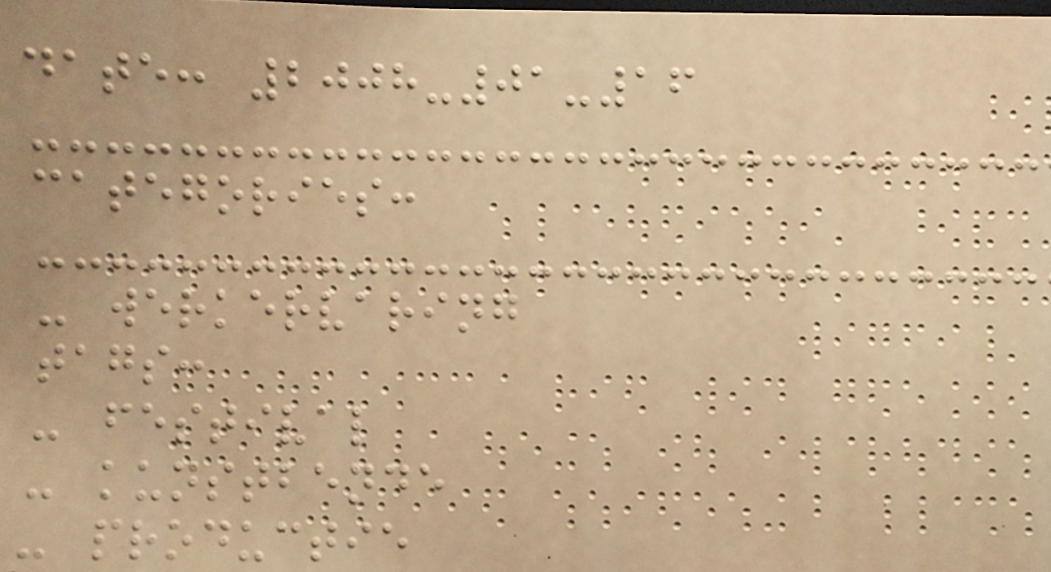date: 2008-01-16
categories:
- werkervaring
tags:
- festival
- kunstbende
- productie
